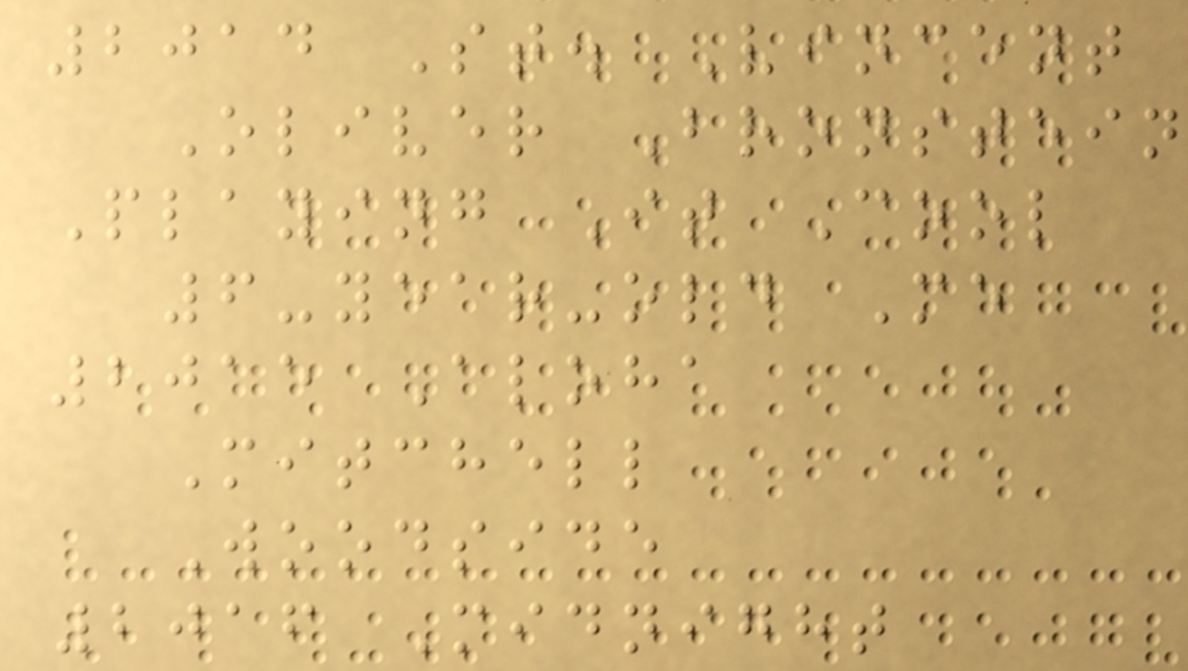2014 St. Vincent
Oliver Bronstein
Playing It Cool
6-year-old Me
2015 Aloha
Mitchell
Woodside
2016 Midnight
